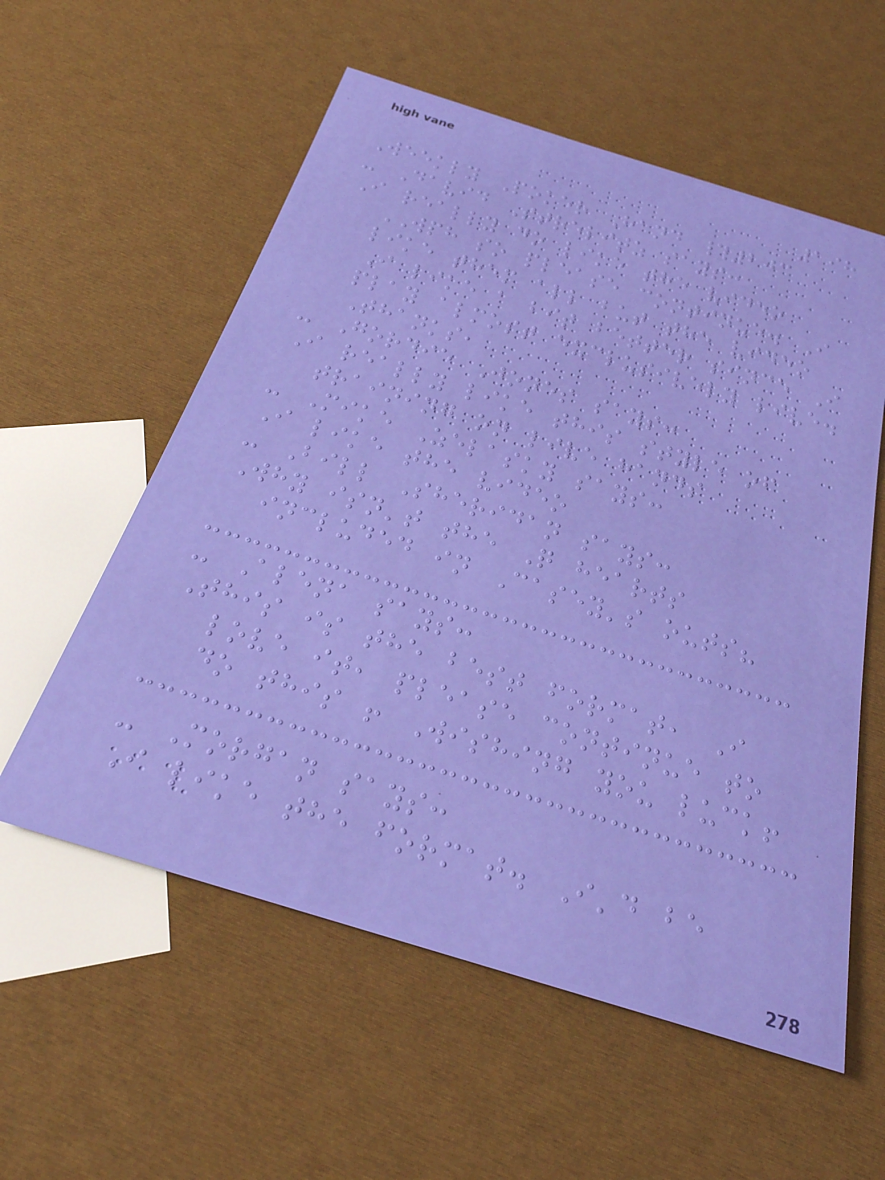198
Weekly Poker Hand #203
- David Strelitz says:
I really do like the video
WPH so please continue. I
like them all but the video
I like a bit better since I
play almost exclusively live.
Thanks,
- Gordie Jones says:
I really like this style of
training on live hands
- Mike Zelasky says:
I like the video
- Bill Sheridan says:
Why isn't the Q hearts
included in Casey's outs?
- Alena says:
This is the best format, I
love it, please continue to
do this ! Wishing you luck!
- Morgan says:
I like the format. I'd be
